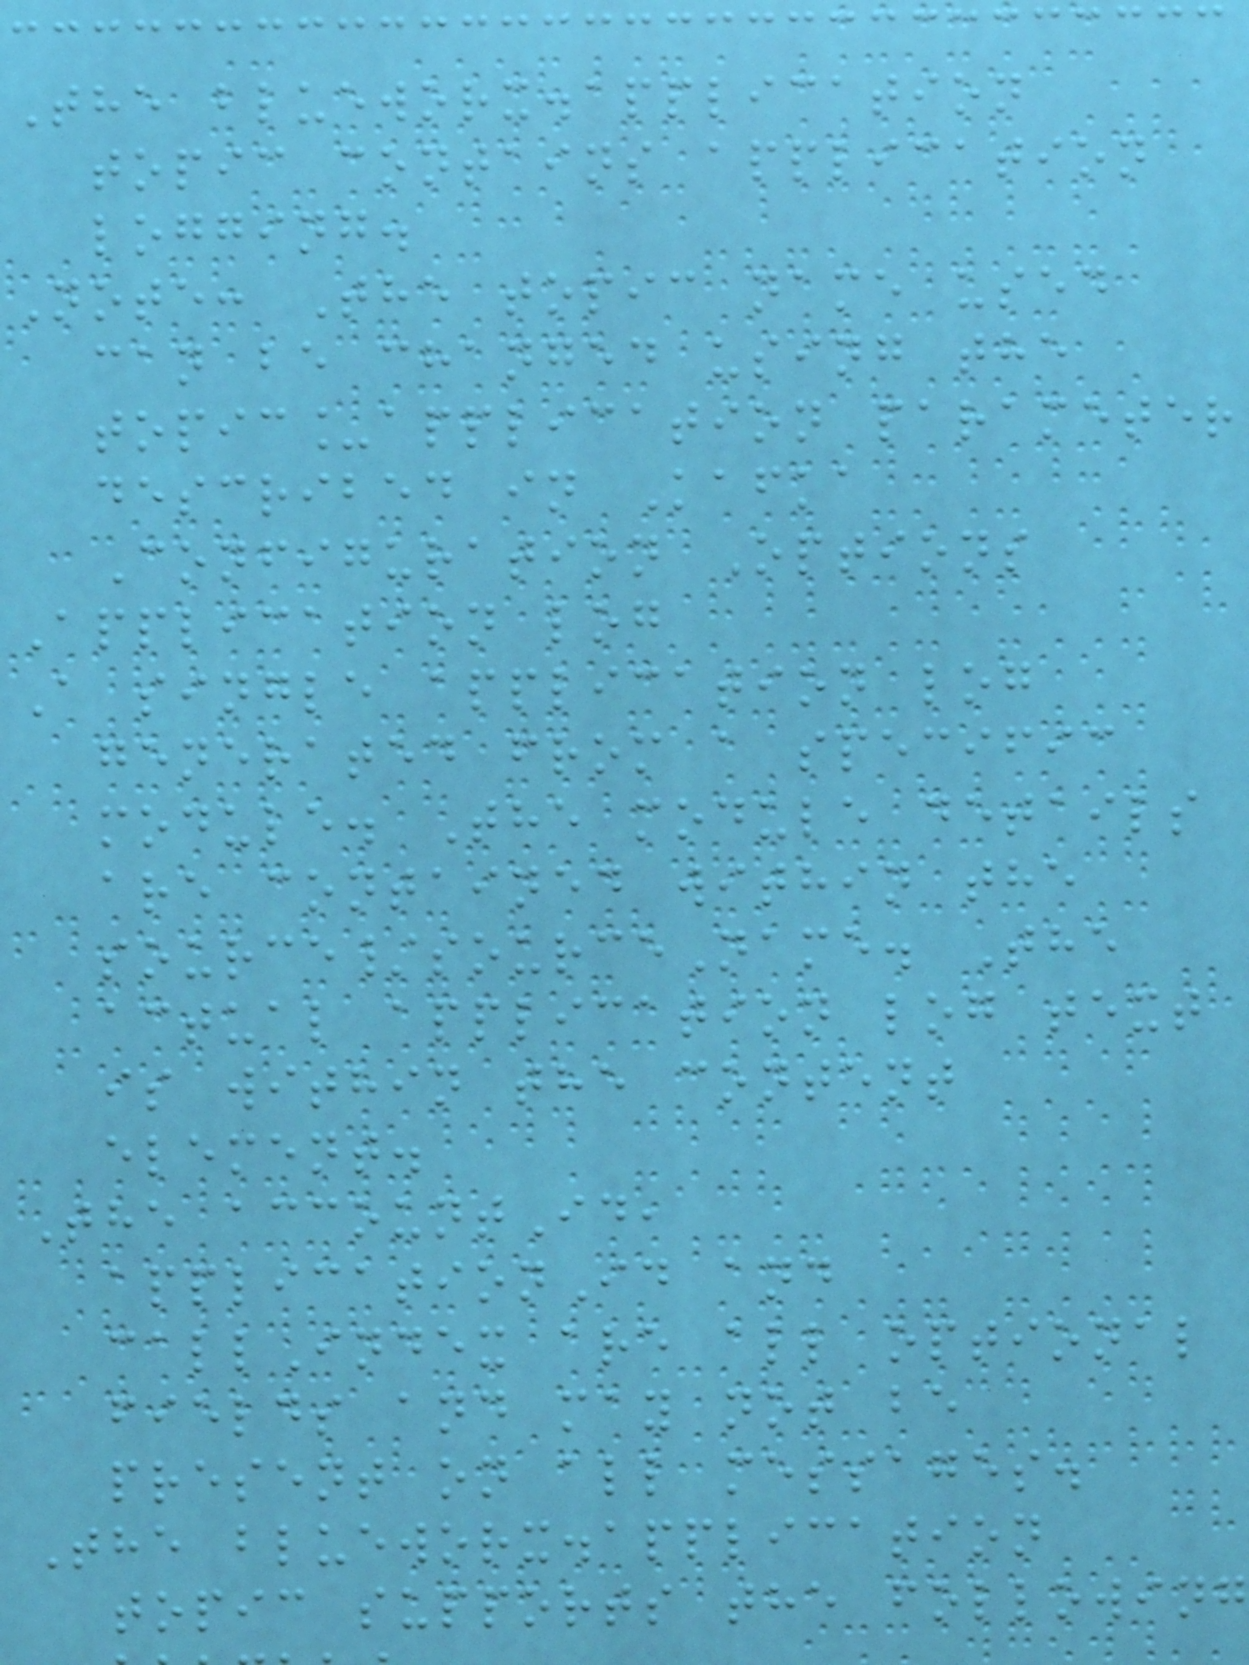The blueworx.application
topic contains application
logging.
Note: The topic name used
can be changed using the
topic_application parameter
described in Kafka
Configuration Options
Application log
A single application log
generated from a specific
module. The module details
are contained within the
source/sourceName. The
actual application log text
is within the content
element.
The accountId,
applicationId and
callIndex are all optional
fields and may not be
present on all messages.
The blueworx.application
topic supports the following
